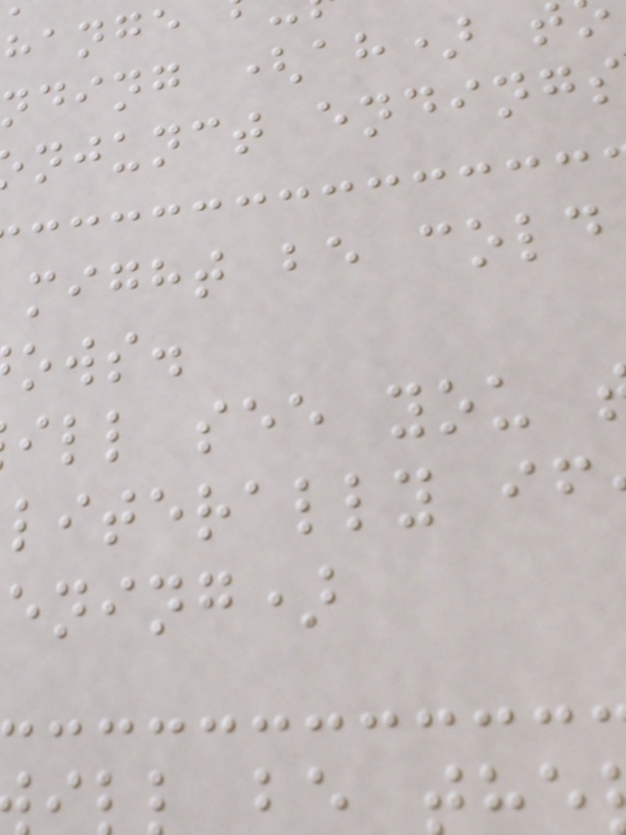nding (ah)
njunct ending
might be cold
ows.
ill see you
literally if
ening)
